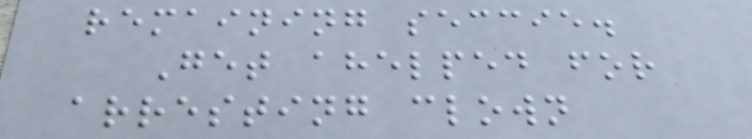remaining seccie.
Get ahelped for
arresting clown
